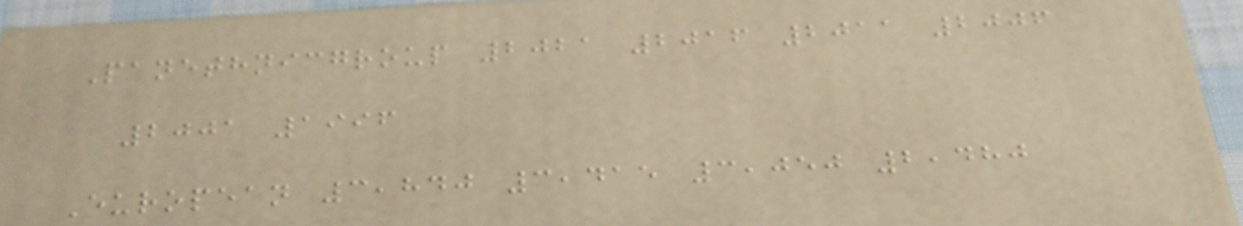Panethnicgroup 2021 2016 2011 2006
2001 1996
European 3,840 3,415 3,050 2,480
